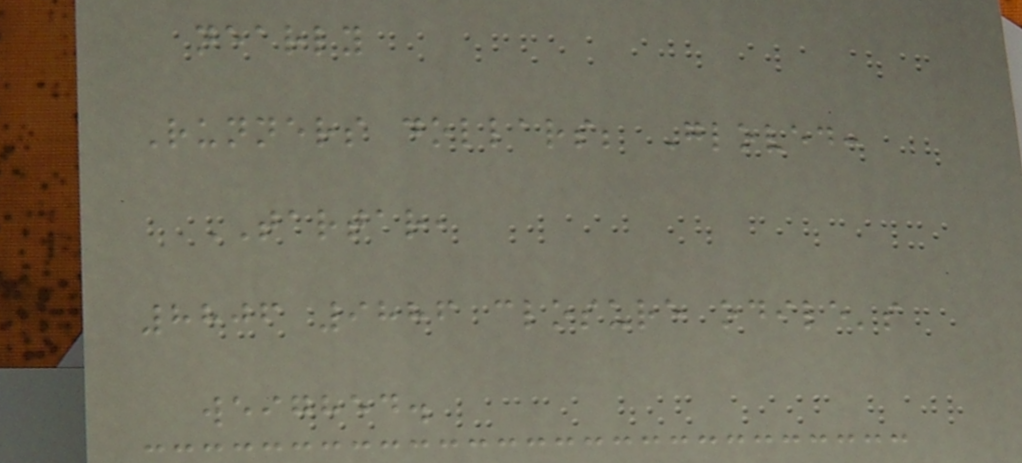nearly
Runners dollars; Gloved:
TARTAR,
8806 9886 closure odile's
weighed.
